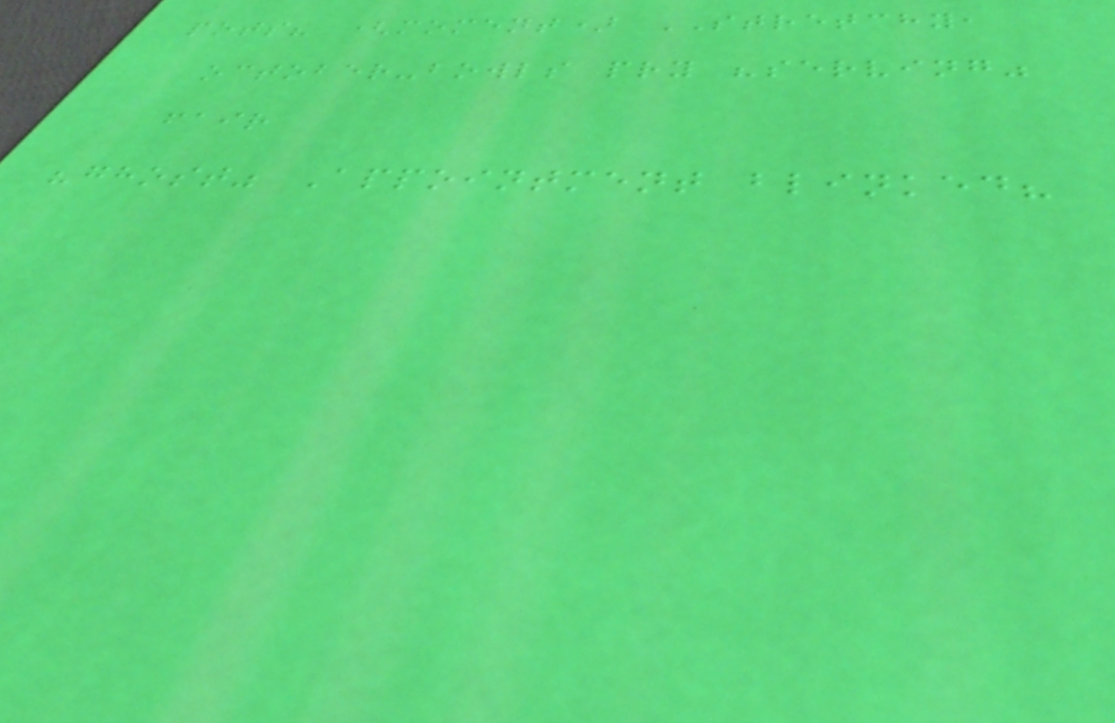pots? (moment) STRETCHY,
october-bowls pry "serving"
fair
"ghost" Appointment blinked?
